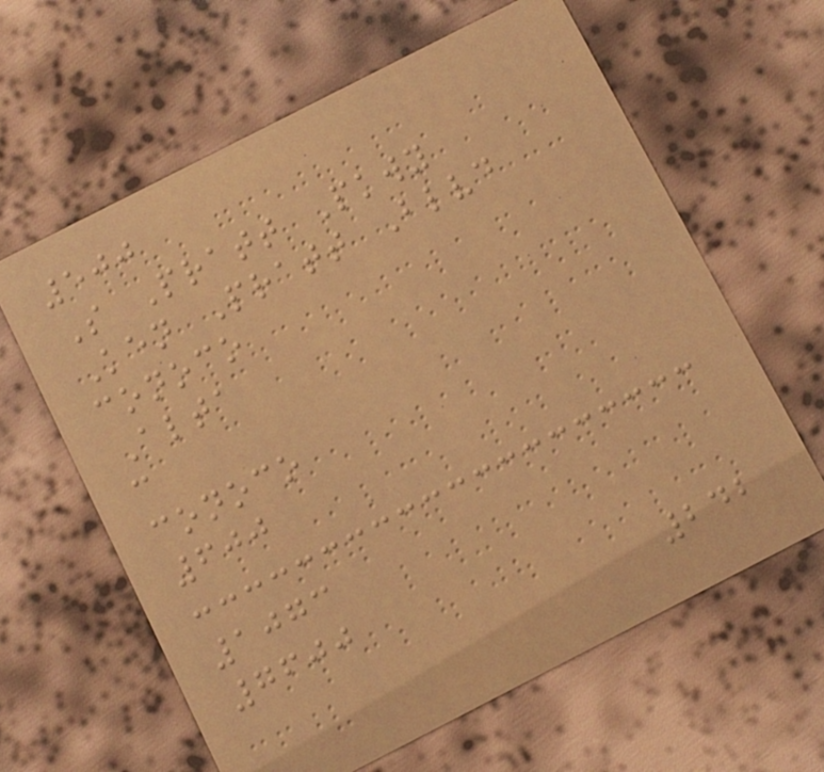500
S Pratt Pkwy
Ken Pratt Blvd
conoco
Alta
c
conoco
600
1073
7600
242
